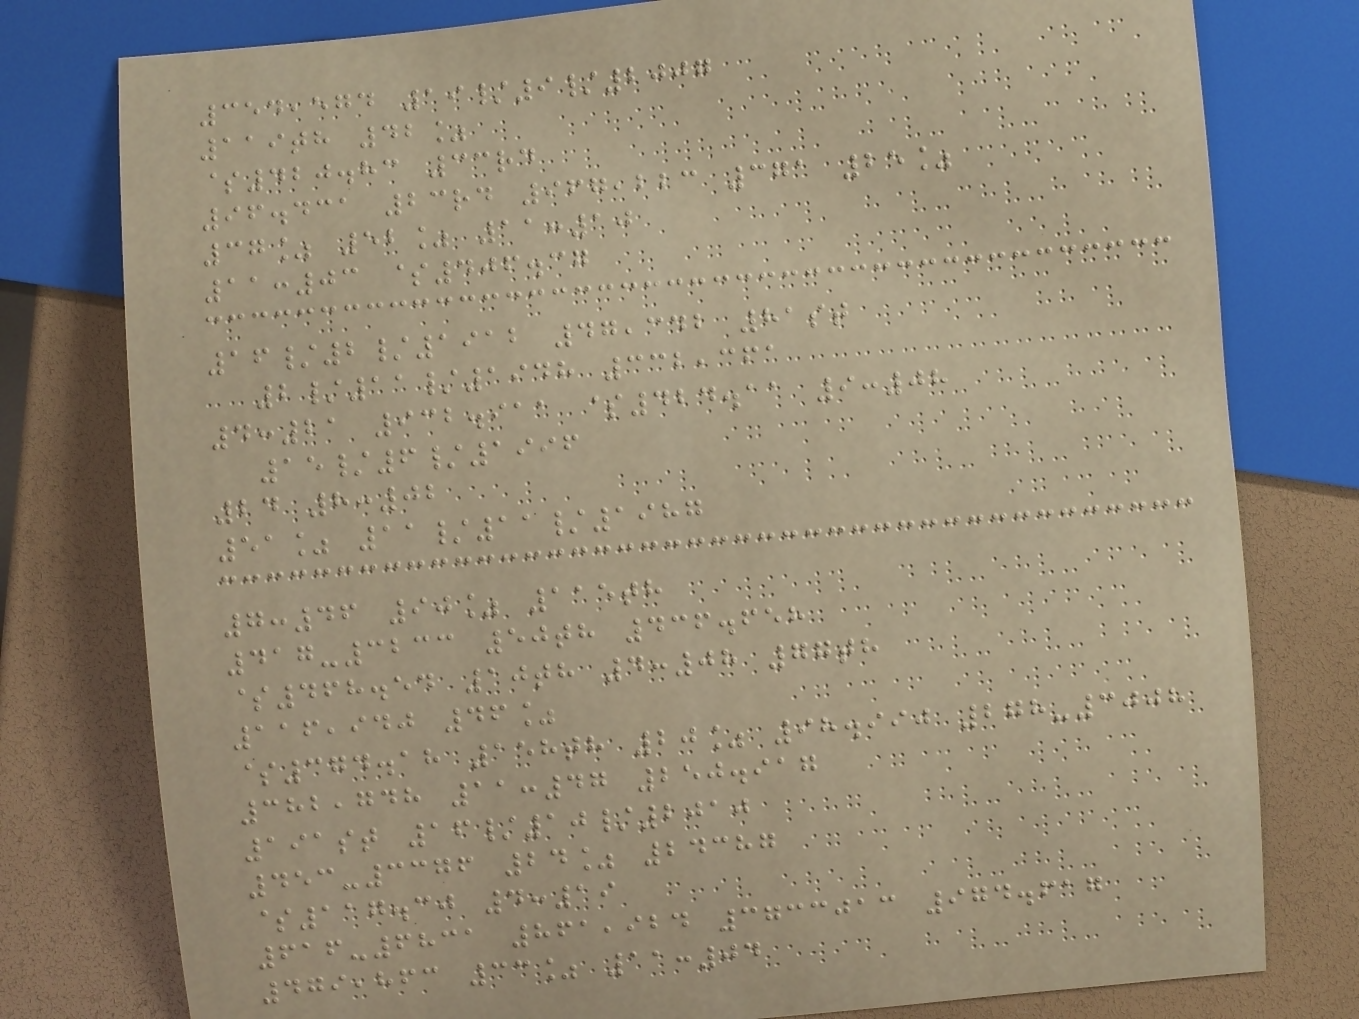354,574 19/9/2007
119th 42%
$420.83 33rd
96.431 23rd 967,223 371 25%
37% 52% 11:10
11:03 $406.37
16/2/1912 47,342 81st
2/11/1948 332,361
4:21 932.911 $424.11 9:08
15/6/1996
24 8:02
51% 11/11/1987
7:46 90% 115th
417-3233 50th 436.658
$468.54 10th 4:08 77th
116,940 46%
$374.18 158th 20% 98.990 278-3008
382,748 11:47 250.917
191st 16/10/2010
453-3376 24% 24387
$117.30 4:19
616-6831 861,924 3733013 974.617
479,863 33% 11:04
